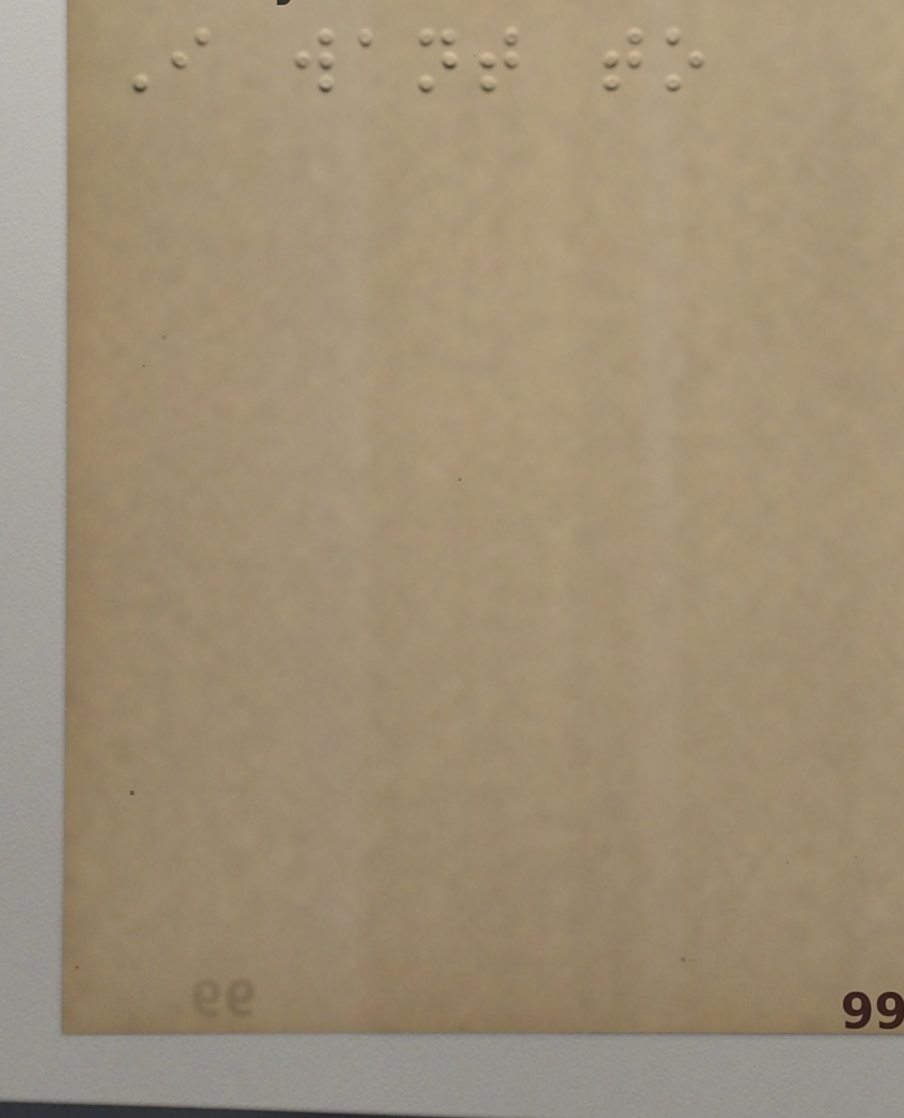I want to
